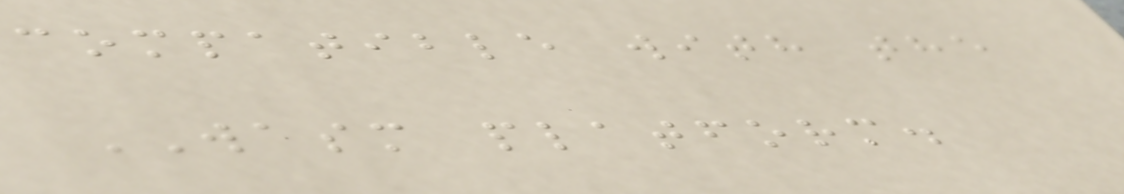compatible with the
WASM platform.
